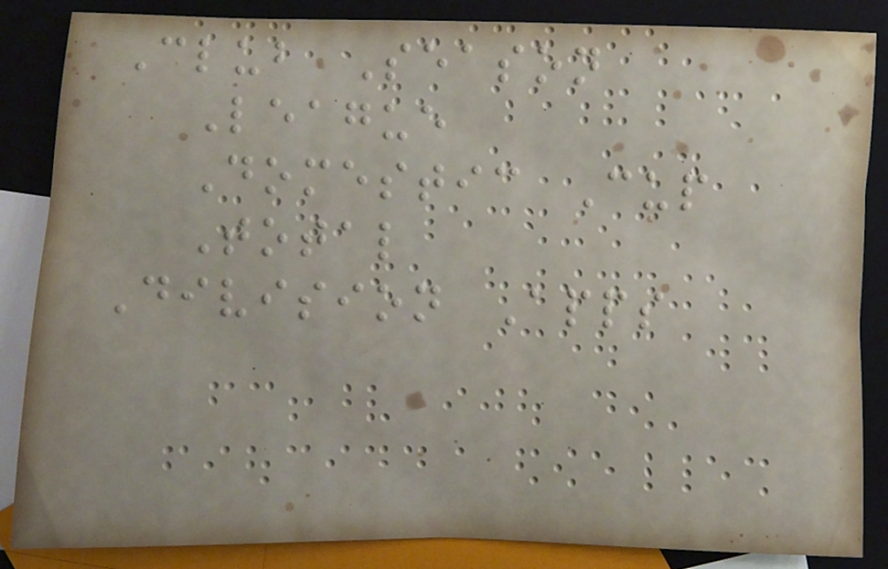Club Season
League
Domestic Cup
Total
Division Apps
